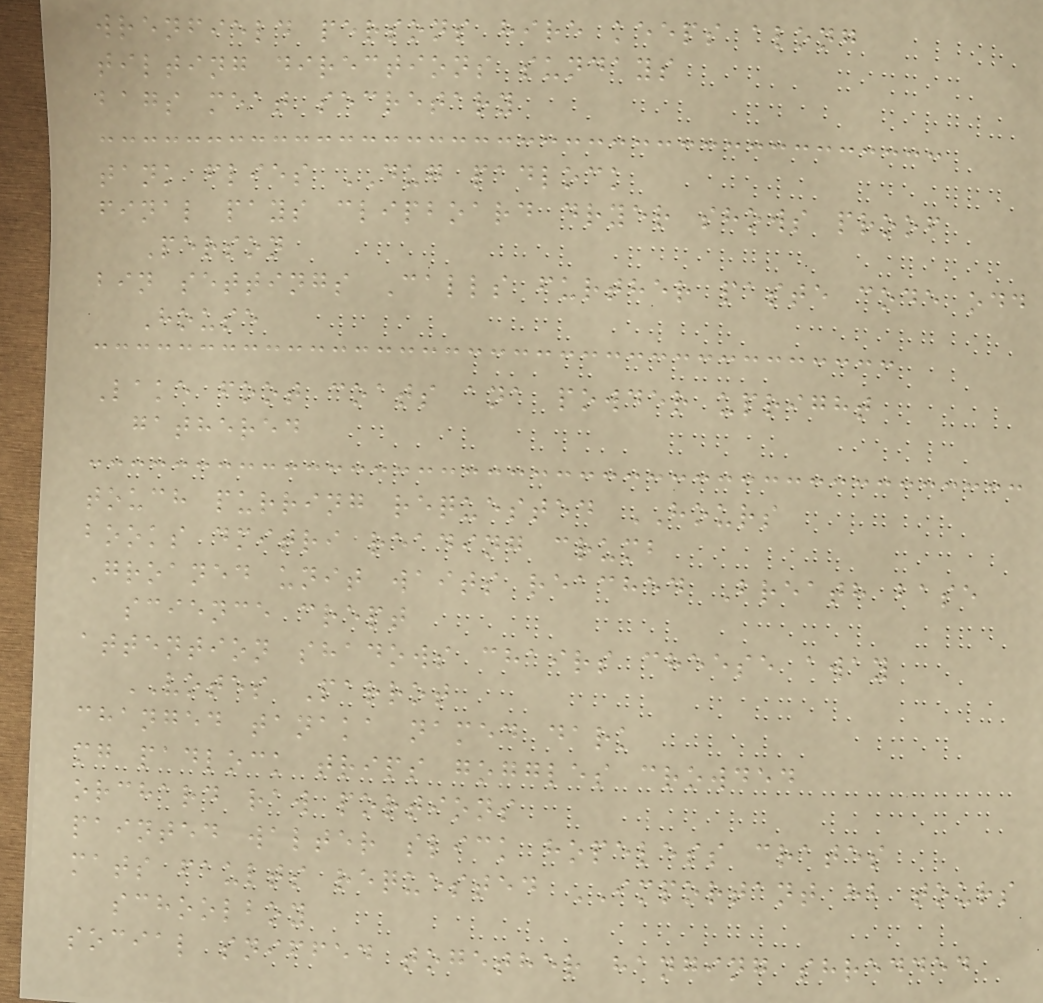wrenfield persons hire keeps along
tilting directions sundays
bags meat secretary
tank flies DUG padlock
final pays clipboard dryer shows proof
Person
bin settings Calls further paste code odd
House
Lake foot coats ana powder upright
gathered
touch purring requested HOURS
books dmitri reading crumb
Groaned unit waits reached Breath base
science crept
attention shadows chairs cheese away
VOTES Parrot
changed tanaka named dark
mg padlock trips goggles crowded
orchard raw portions
painted walter slick hopeless crates
mats faults requested IMPORTANT hb tours
schoolboy
social sniffed together hanging shredded
